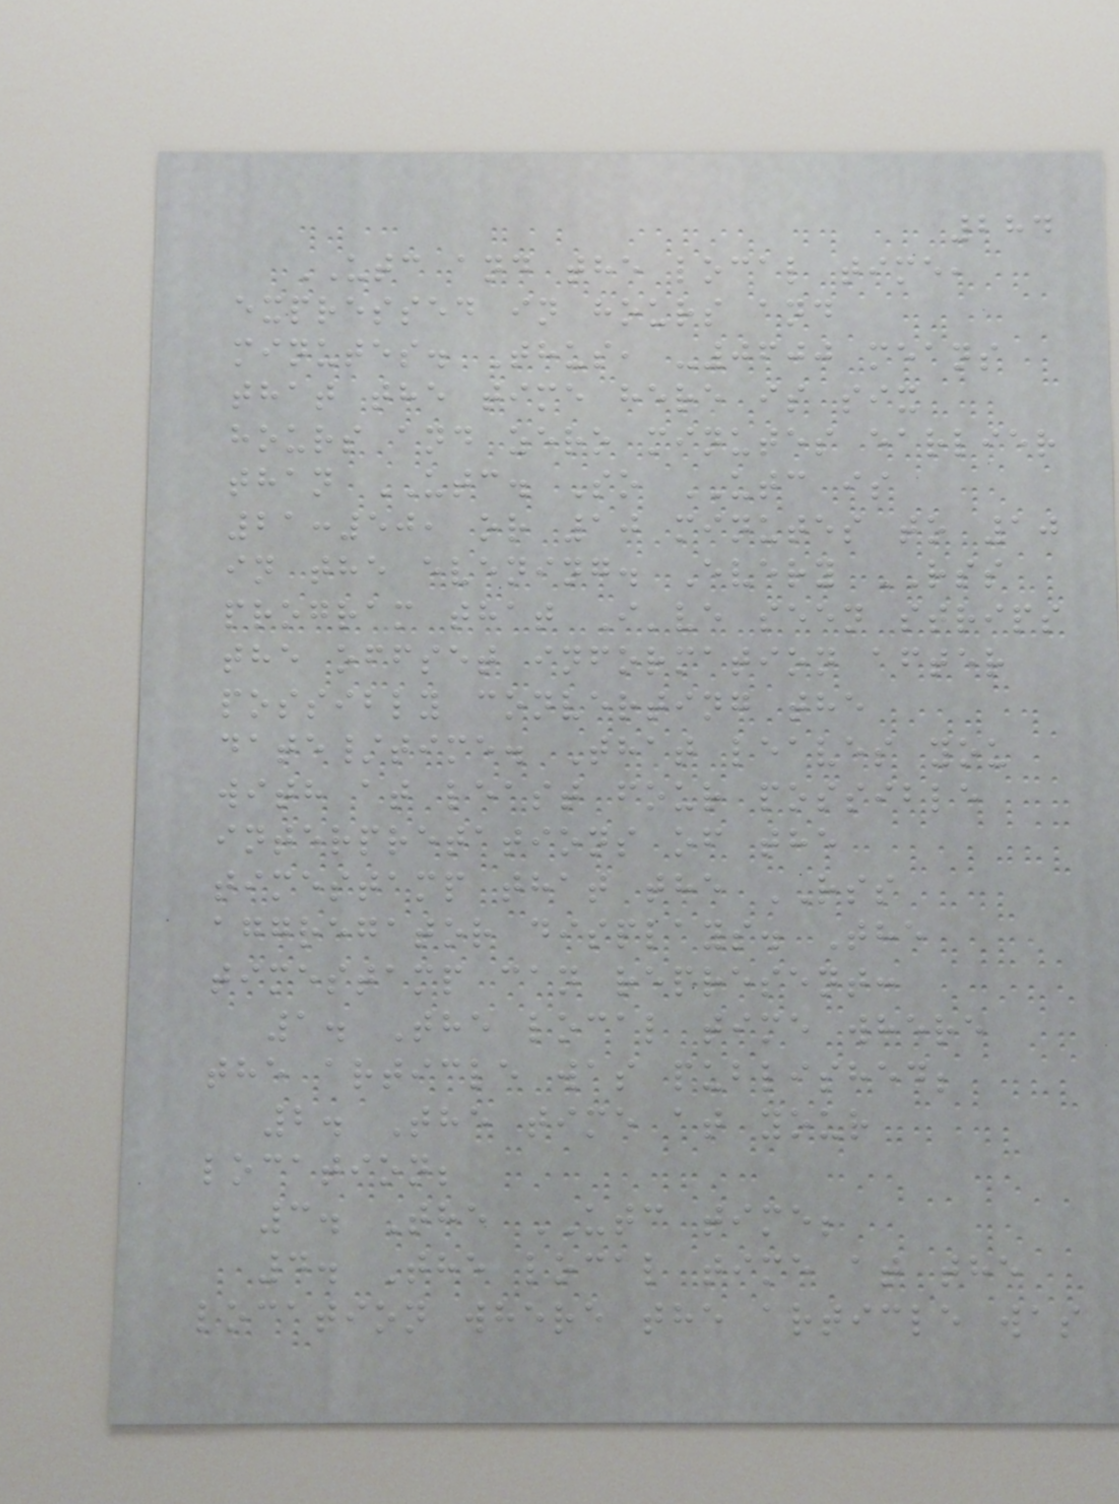284
UTC and the local time,
expressed in hours and
minutes. Thus, -0600 means
that the time here is six
hours and zero minutes earlier
than UTC. So UTC is
21:50, or 10 minutes to 10
in the evening. Every RSS
program that I've seen strips
the offset information after
possibly converting the
date/time. That leaves you
with at least four possible
interpretations of the
timestamp that the RSS
aggregator displays. The
timestamp can represent:
1. The local time where
the article was published;
2. The time at your
location;
3. The UTC time;
4. The local time at the
location where the article was
